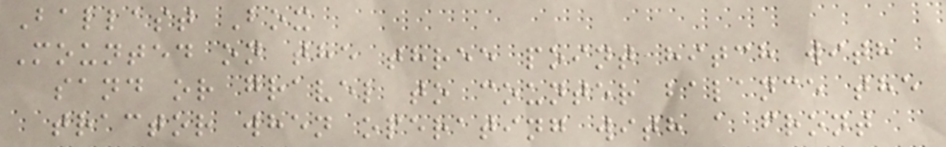Ballast Box
Mounted on the three point hitch with
sand or gravel to counter balance the
tractor when operating with a front
